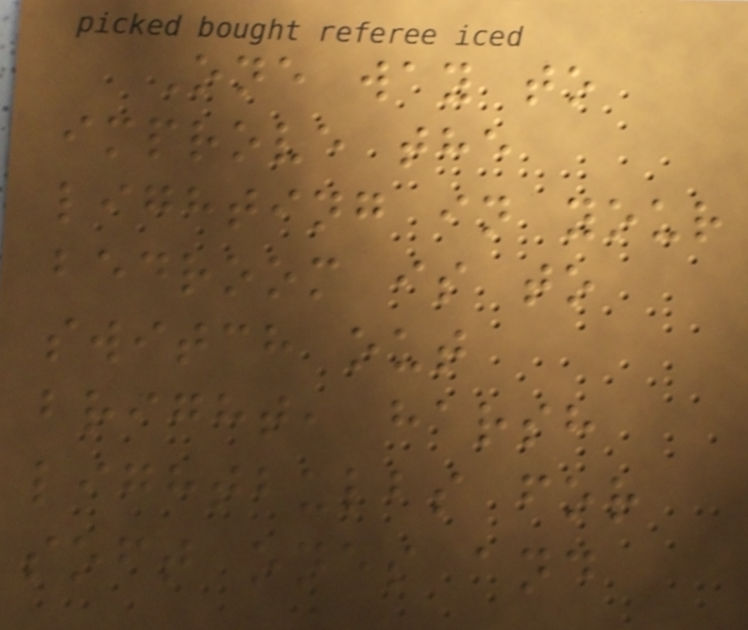One way to
improve the
lighting in your
bedroom is to
switch out
bright, harsh
lightbulbs for
soft ones and
